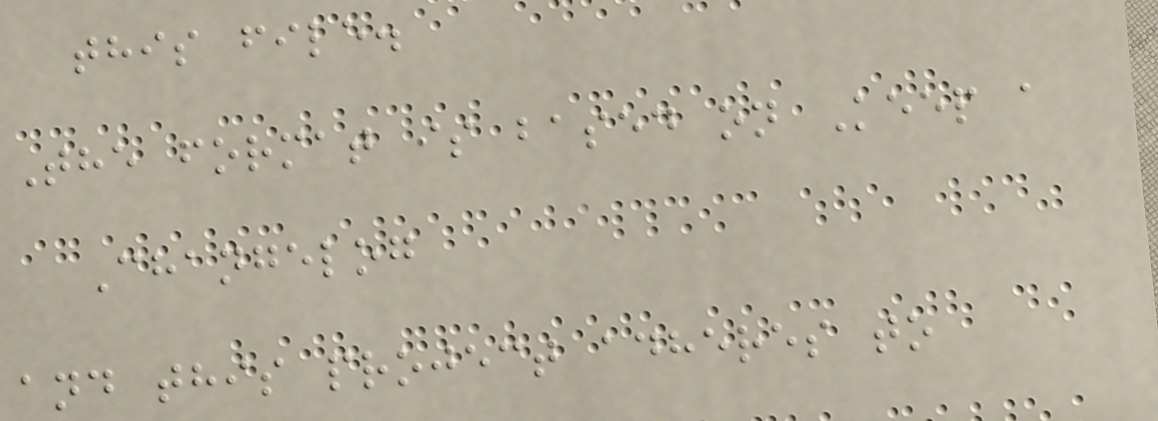this file.
The format is based on Keep a
Changelog
and this project adheres to
